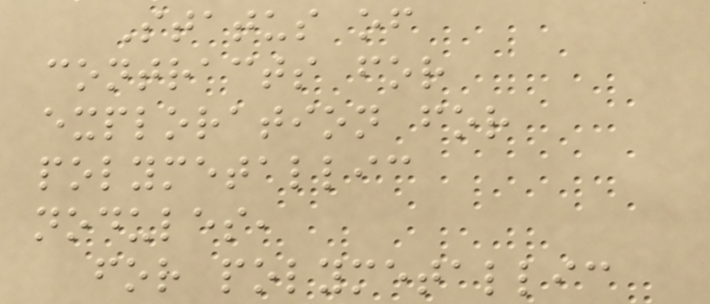Status of
contracts for
exploration for
polymetallic
nodules,
for polymetallic
